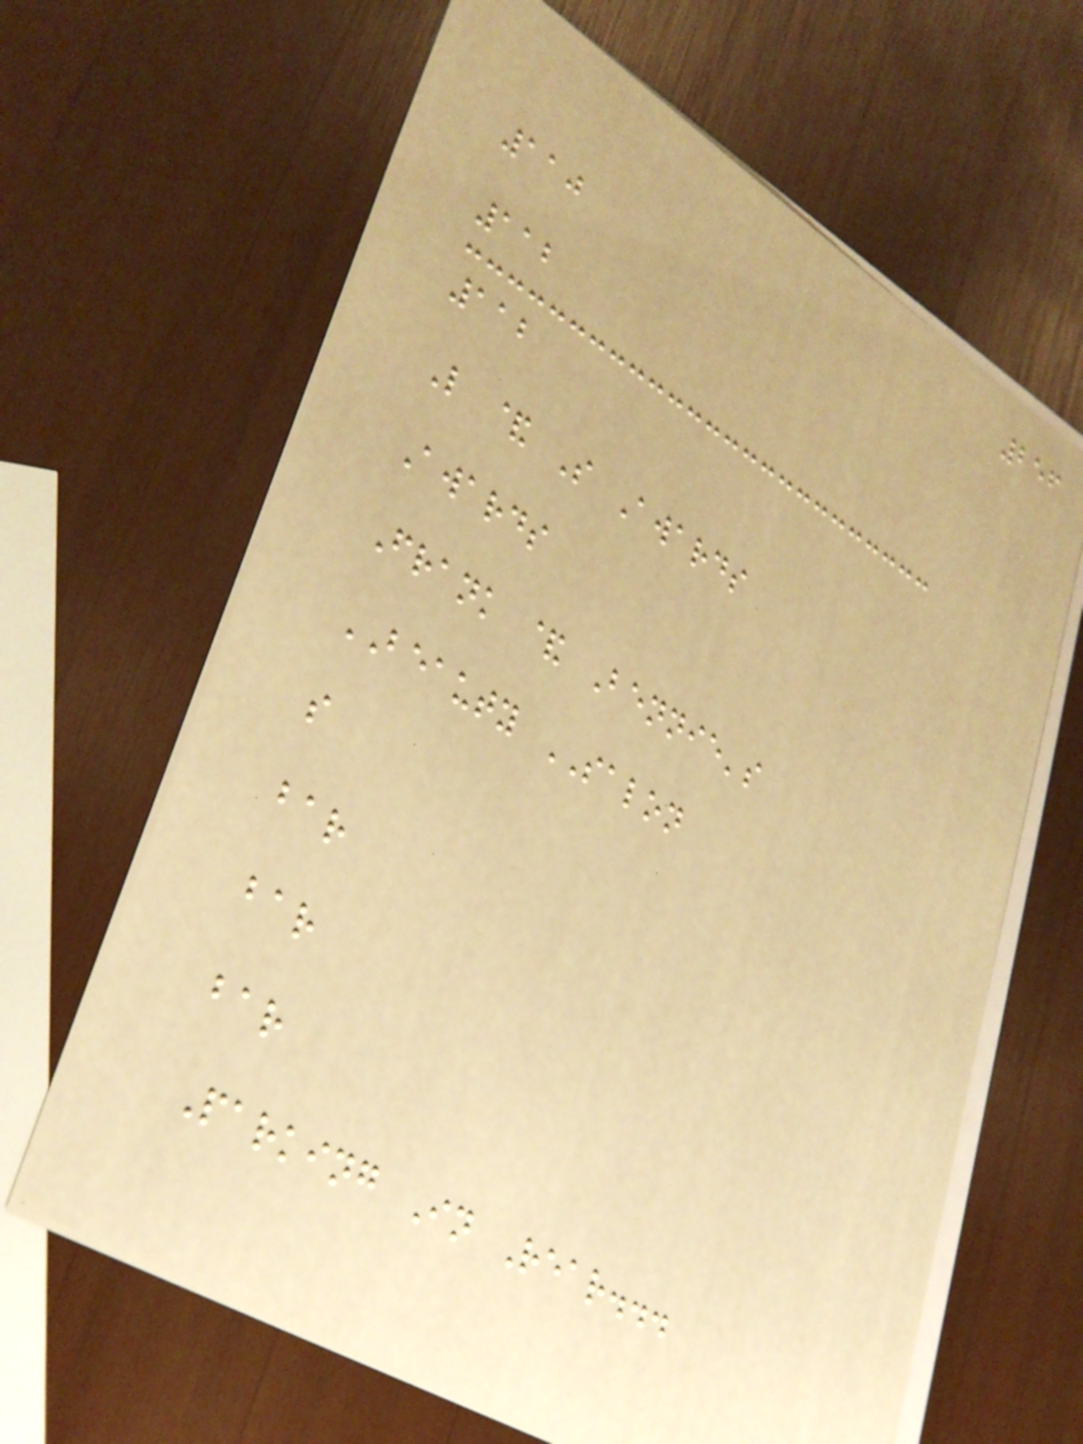256
110
112
112
L & S Awards
Awards
Frank & Bennie's
BEAUTY SALON
s
bar
bar
bar
Parking In Rear...
